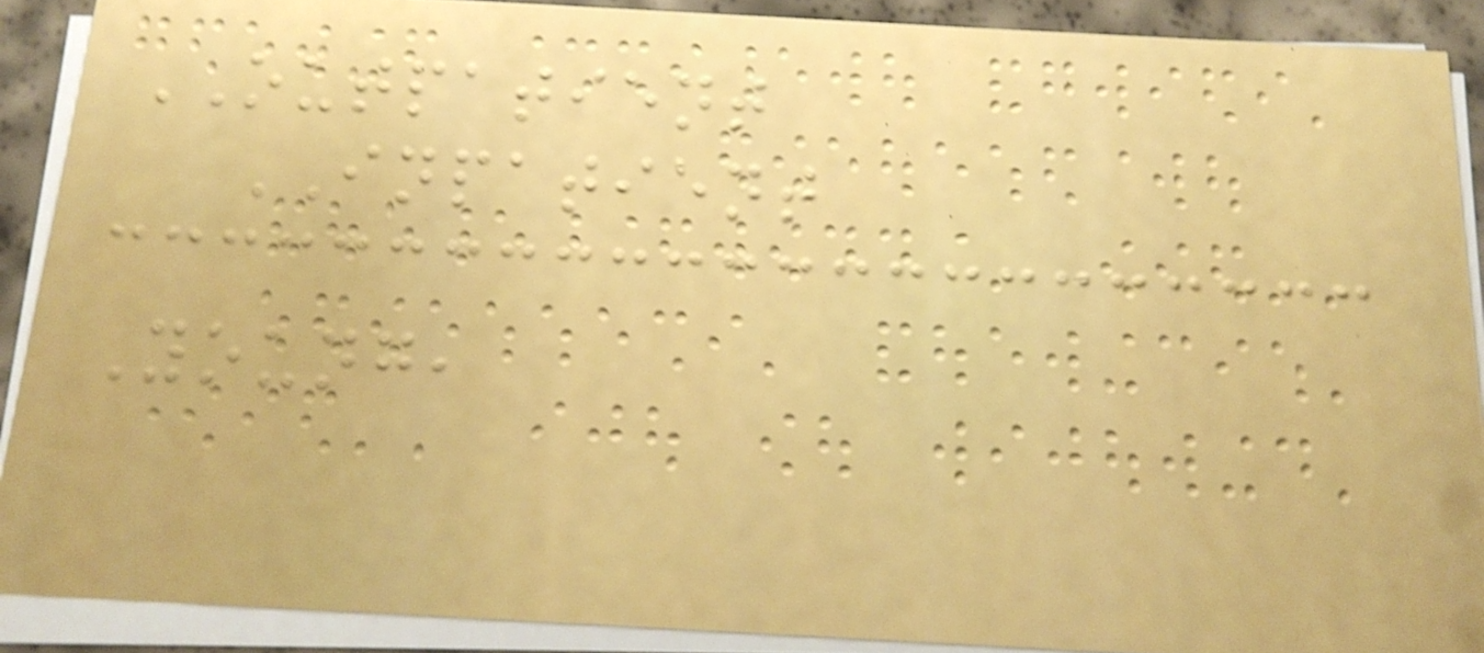OUTPATIENT
INPATIENT
Young,
